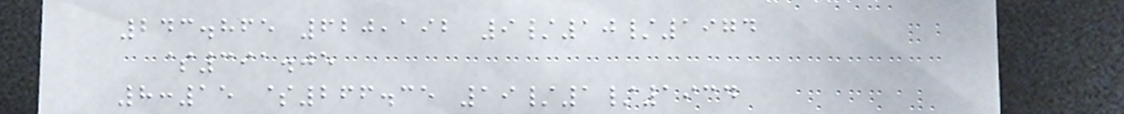243.865 620,192 9/10/1974
$391.05
8:15 $266.35 19/1/1934
